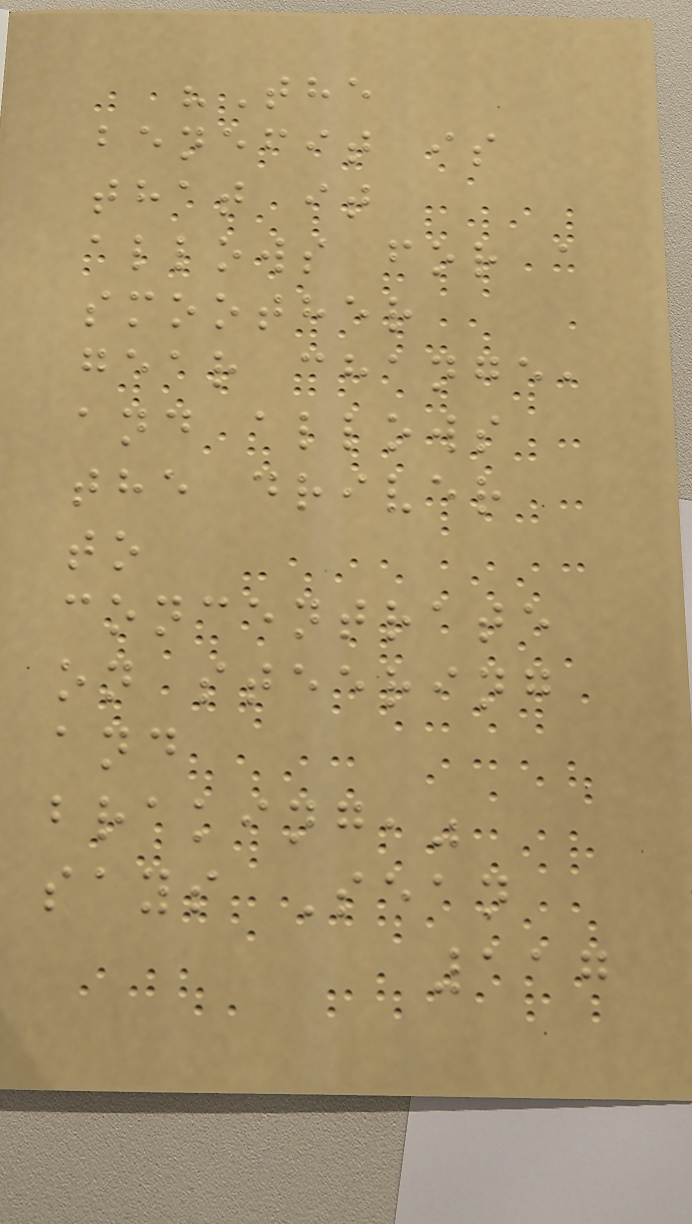"The
benefit is
that it
allows for a
smoother
gear change,
and allows
the driver
to
concentrate
on steering
and
braking,"
says Sean
117
